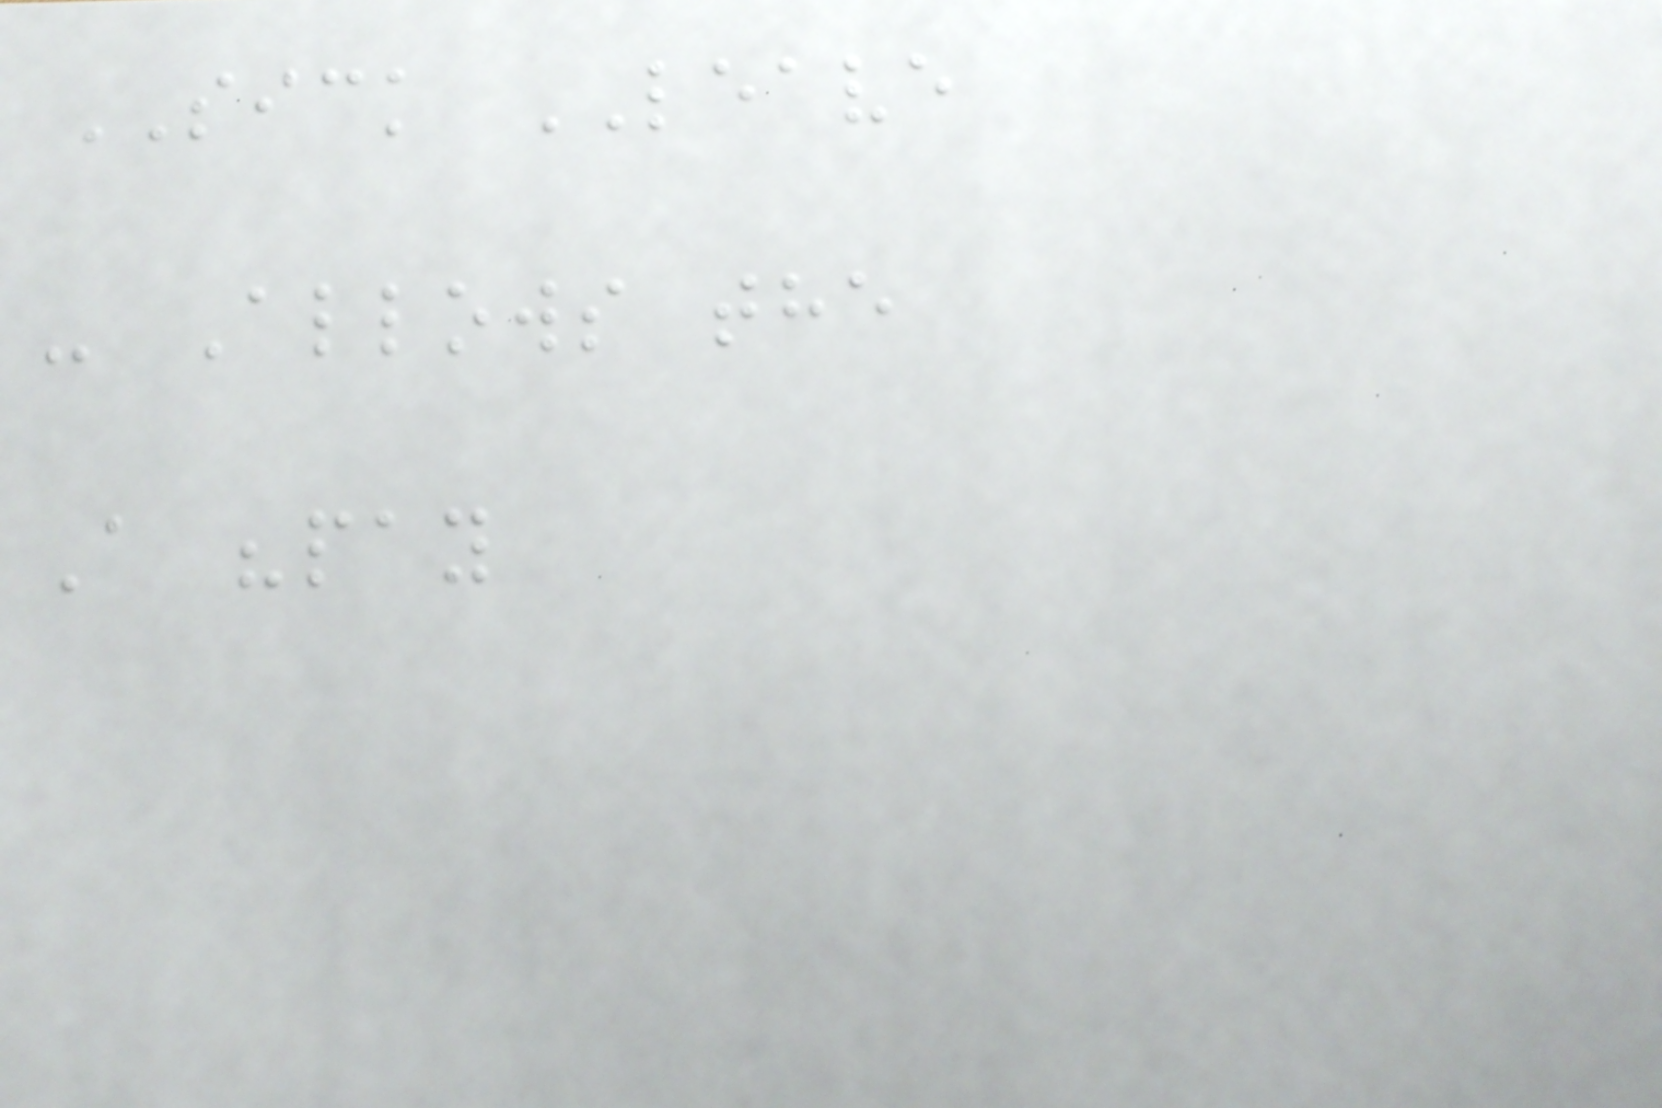SICK LEAVE
- Allows the
A "pay
